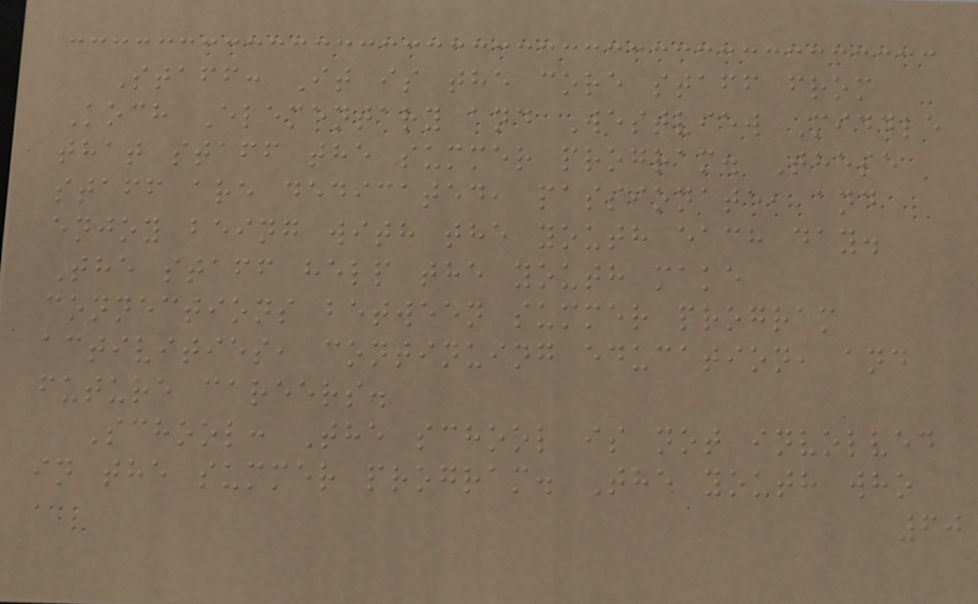Staff: It is the core staff from
Koch Elementary and Westview Middle
that staff the summer program. These
staff are dedicated, passionate, and
enjoy being with the youth each day.
The staff help the youth make
connections between summer program
activities, continuing education, and
future careers.
School: The school is not involved
in the summer program. The youth who
60
